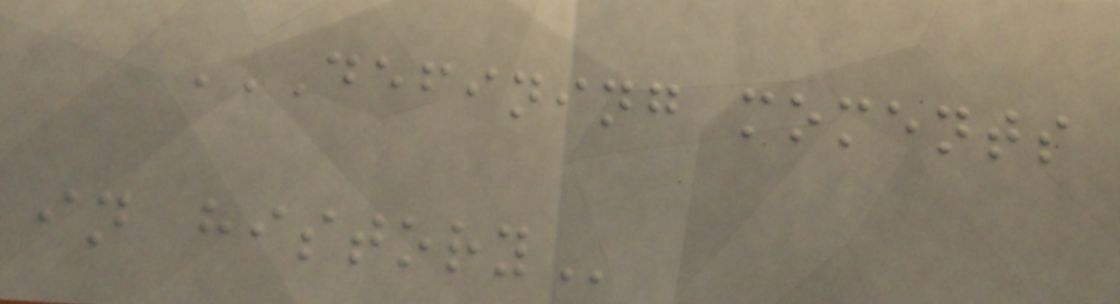DEFINING MOMENTS
IN HISTORY
